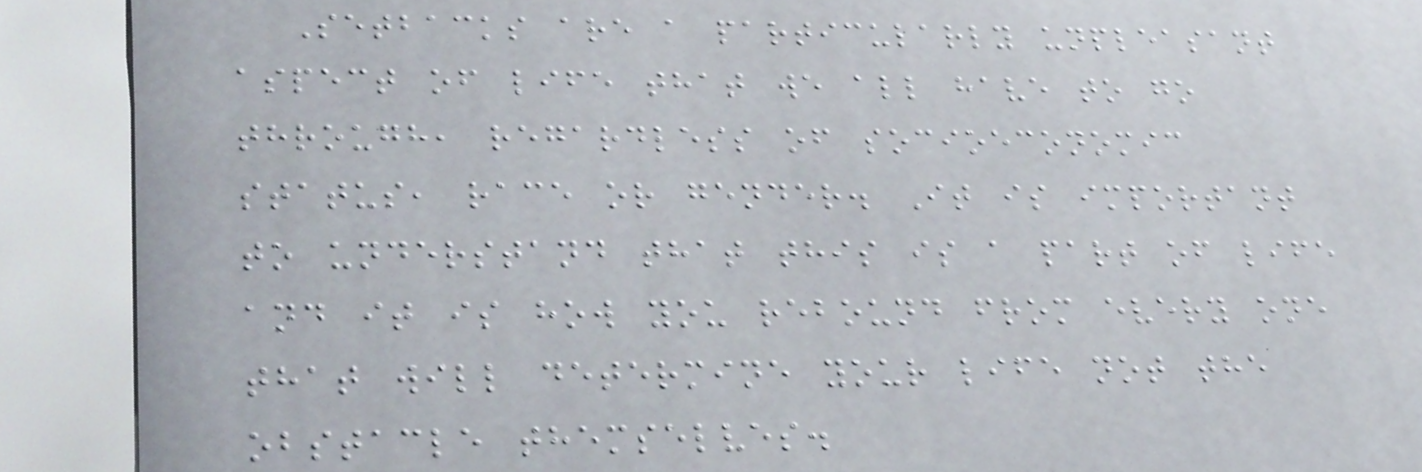Setbacks are a particularly unpleasant
aspect of life that we all have to go
through, regardless of socioeconomic
status, race or gender. It is important
to understand that this is a part of life
and it is how you rebound from every one
that will determine your life not the
obstacle themselves.
